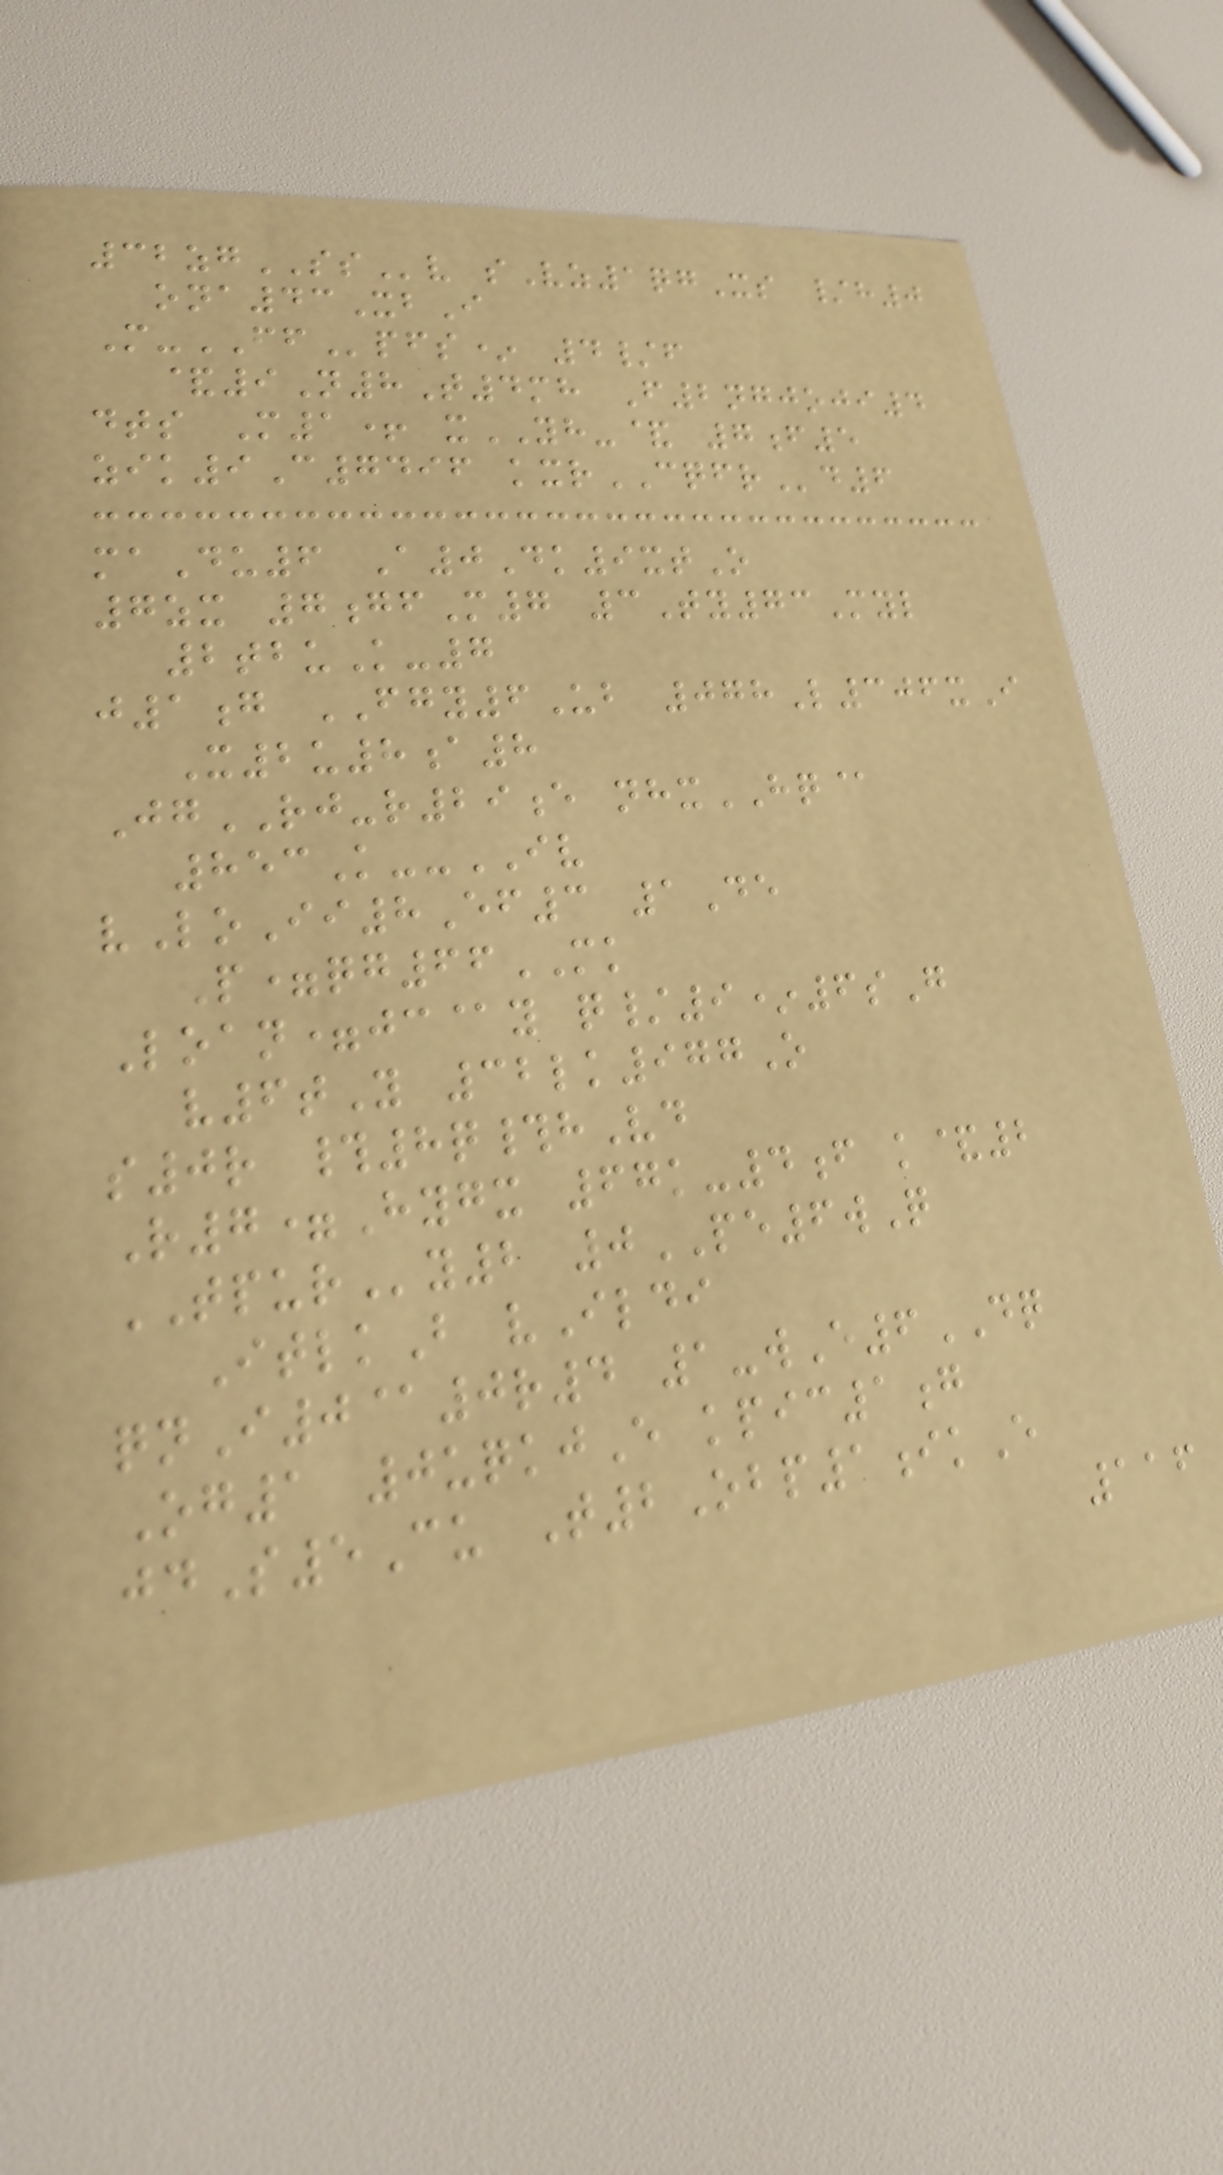32zgSSv sVz1qgXs /h0
ona43XbI
M-FFpfs* 4/f
&9N8T4mh F2ngjoji4
dts M1+ xYH-& 7f5
zik9C7496 kxrCQFRd6
maDu6 A0Dk9xtO
7zx 7gfM7 3Ty73Myl
2tbuK-7
j1g FGY6Ub 078L306xI
X2u8a8
JgRJ-r29e nhxHQ@
853K--IV
vLoIi8Ef3 1De
P=qg66MK
Loan=jc@y q/9*6sG
v6tY 32lk977O
s0r #8q#hVd
R7=Hygx 67k-4f k&2
TPURy2 0PE6wQ
ItlkB vIldi
qnI0@0r4 1-wE6DQ
Og1 0uqkjE kpic1g
jdS5Cu T2Obp1ikE
116
